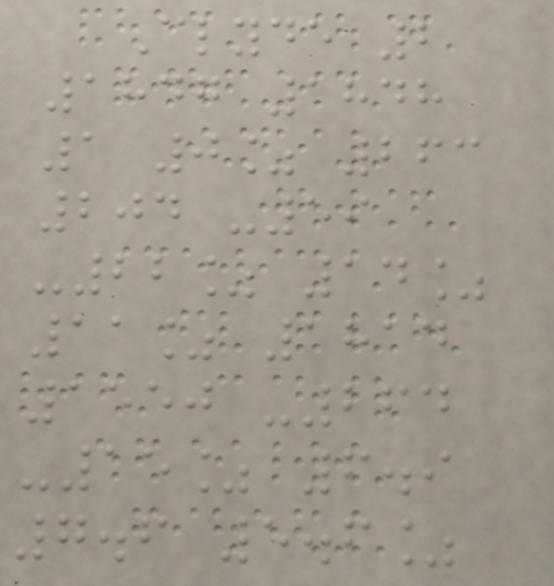Clyde 2
1847 1848
1 0% 263
204 -59
-22% 14%
11% 1814
1550 -264
-15% 6.9
7.6 5.6%
